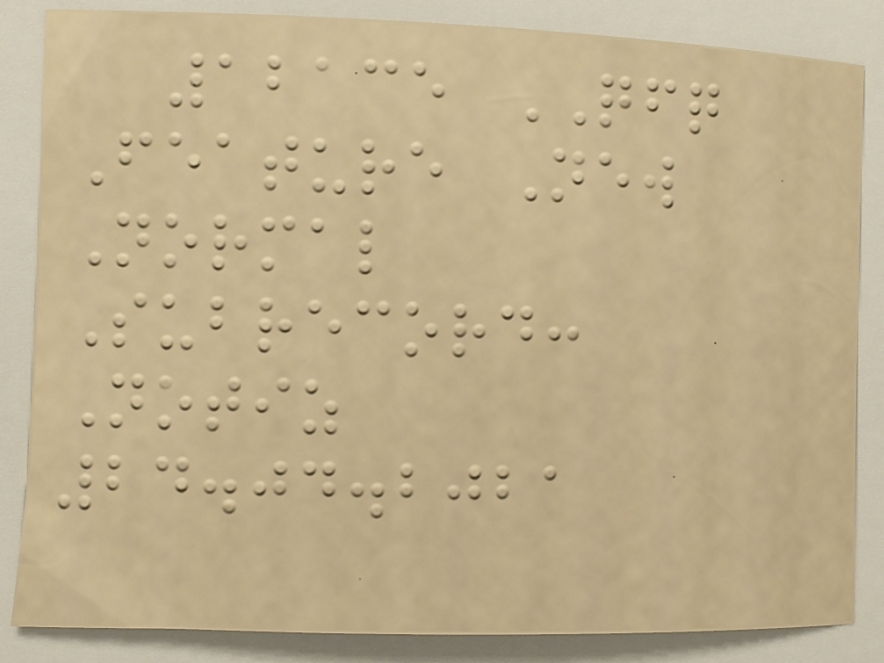12135 QFQ
Feature New
Normal
Subrecord:
Notiz
24.04.2021
